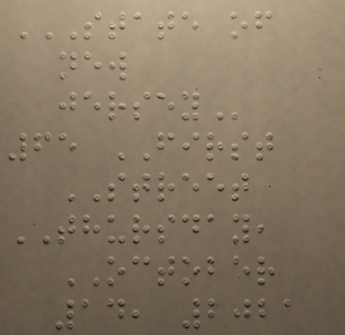STATE OF
NEW
JERSEY
65 FIRST
STREET
THURSDAY,
OCTOBER
14, 2021
